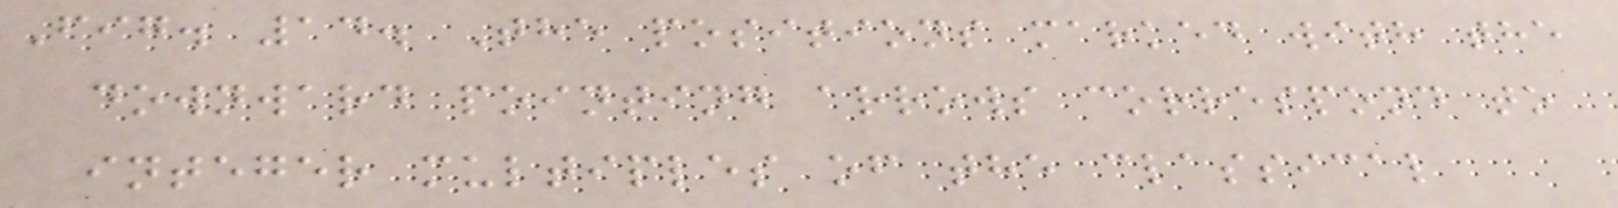Fig. 14. The positions marked with the
downward pointing arrows correspond to
integer multiples of the classical
